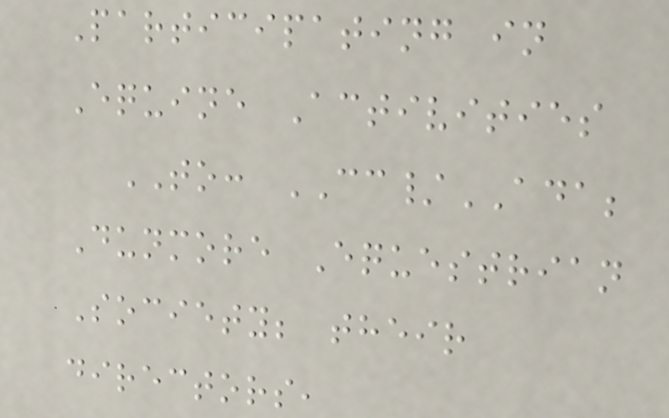Participating in
Equine Activities
TO: CC/ADA;
Dunmore Equestrian
Society; their
directors,
